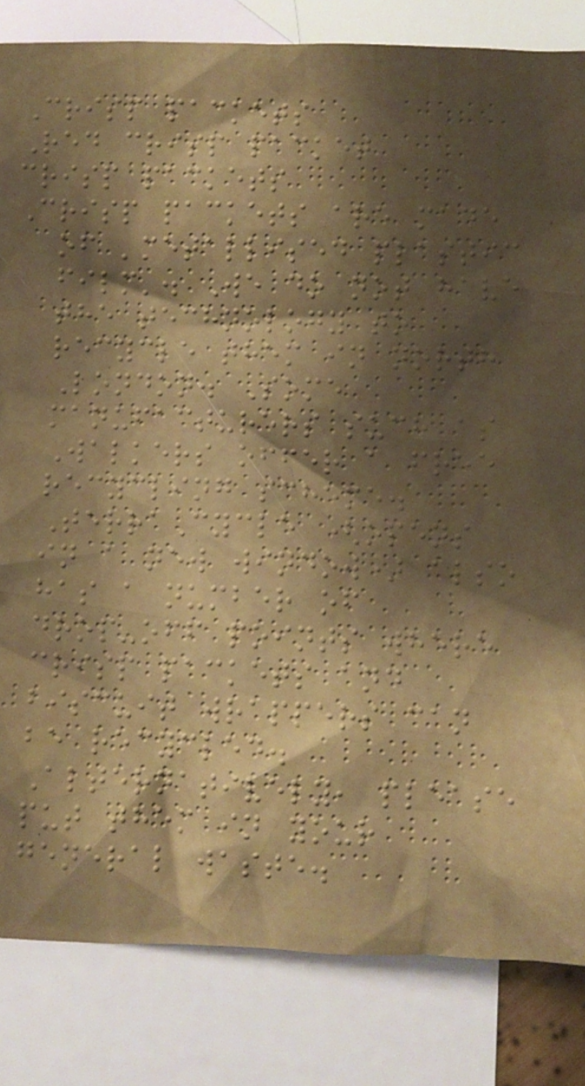Crisp packets
Red crisp packet
crisp packets
Crisp packets are made
of 'metallised plastic
film'. We do not have
the technology to
recycle them in north
London. Some
manufacturers such as
Walkers offer a free
recycling scheme.
TerraCycle (opens
in a new window) also
has a number of
drop-off points where
crisp packets and
biscuit wrappers can
be recycled.
Alternatively, please
put them in your
general waste.
